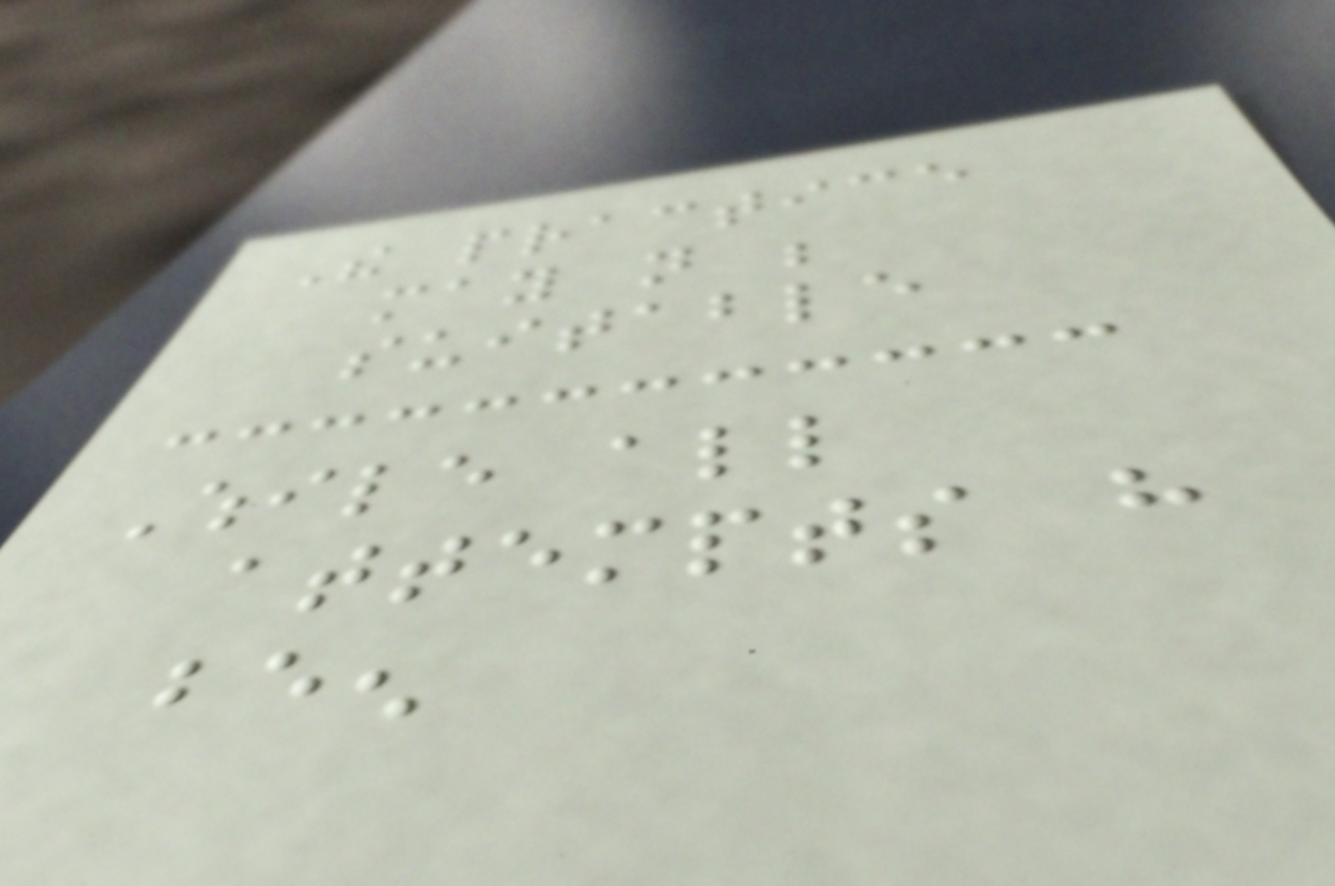The practice
may not be
suitable
While all
attempts have
been
